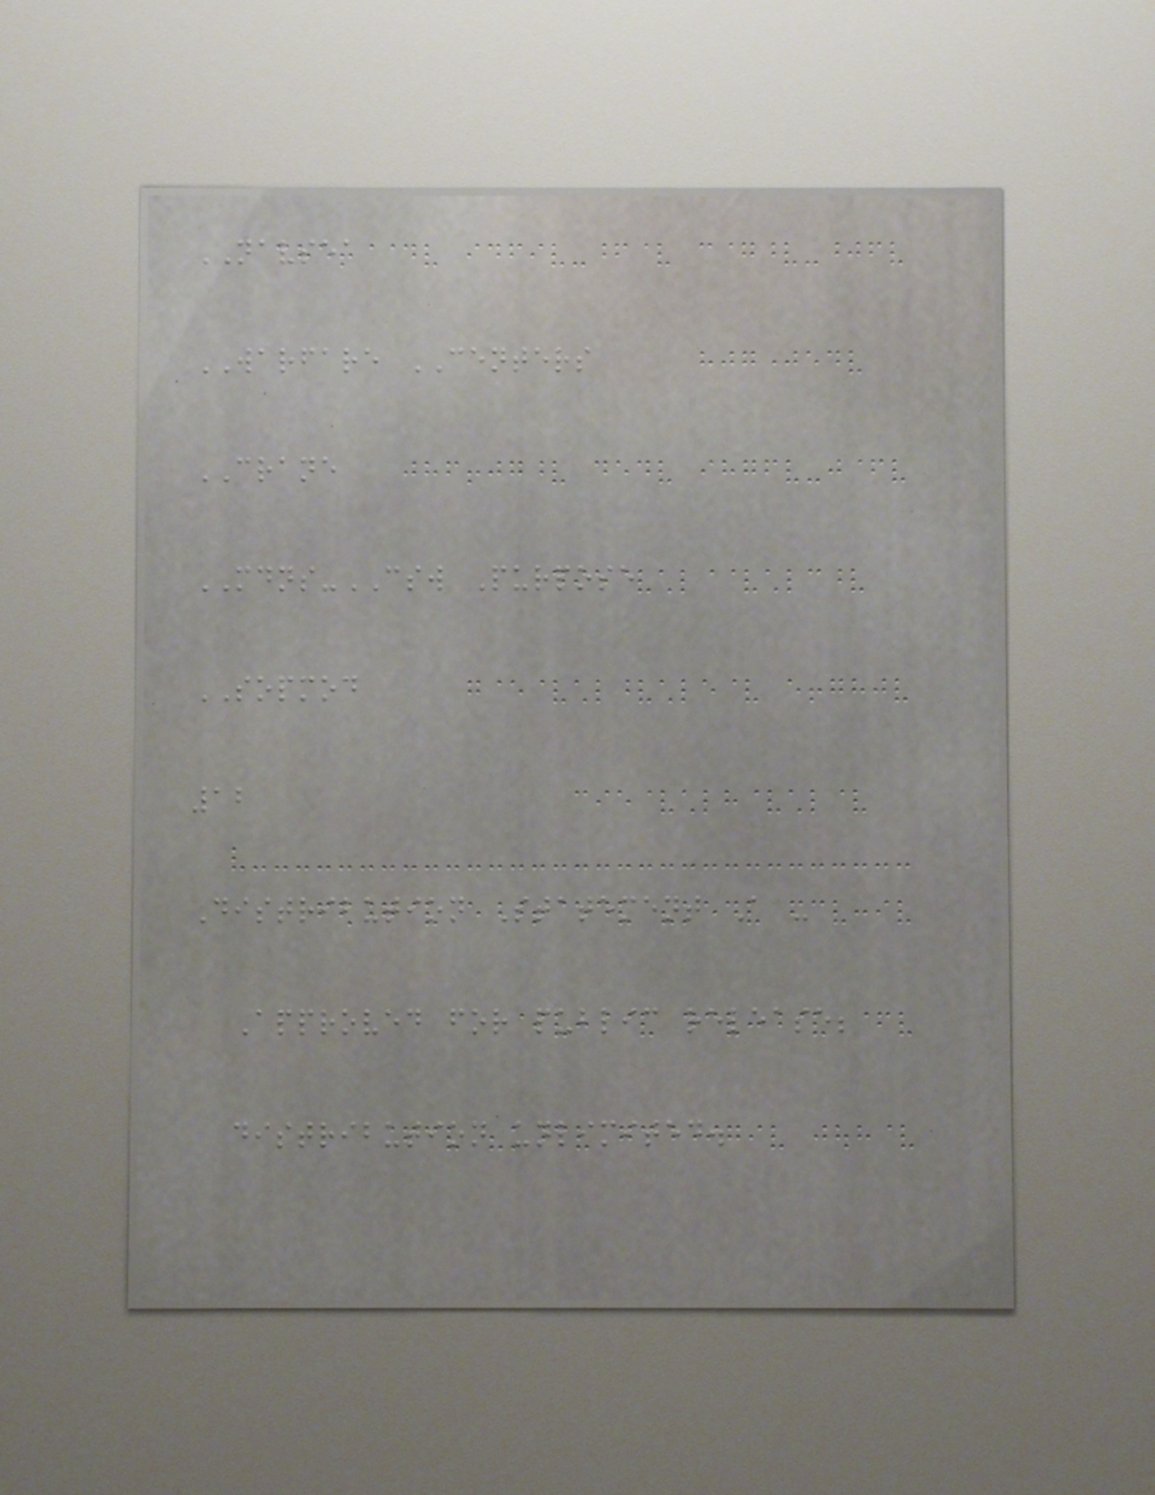NAVSEA
WARFARE CENTERS
CRANE
MDNS-CSW Purpose
SOPMOD
12
Distribution Statement A -
Approved for public release;
distribution unlimited.
